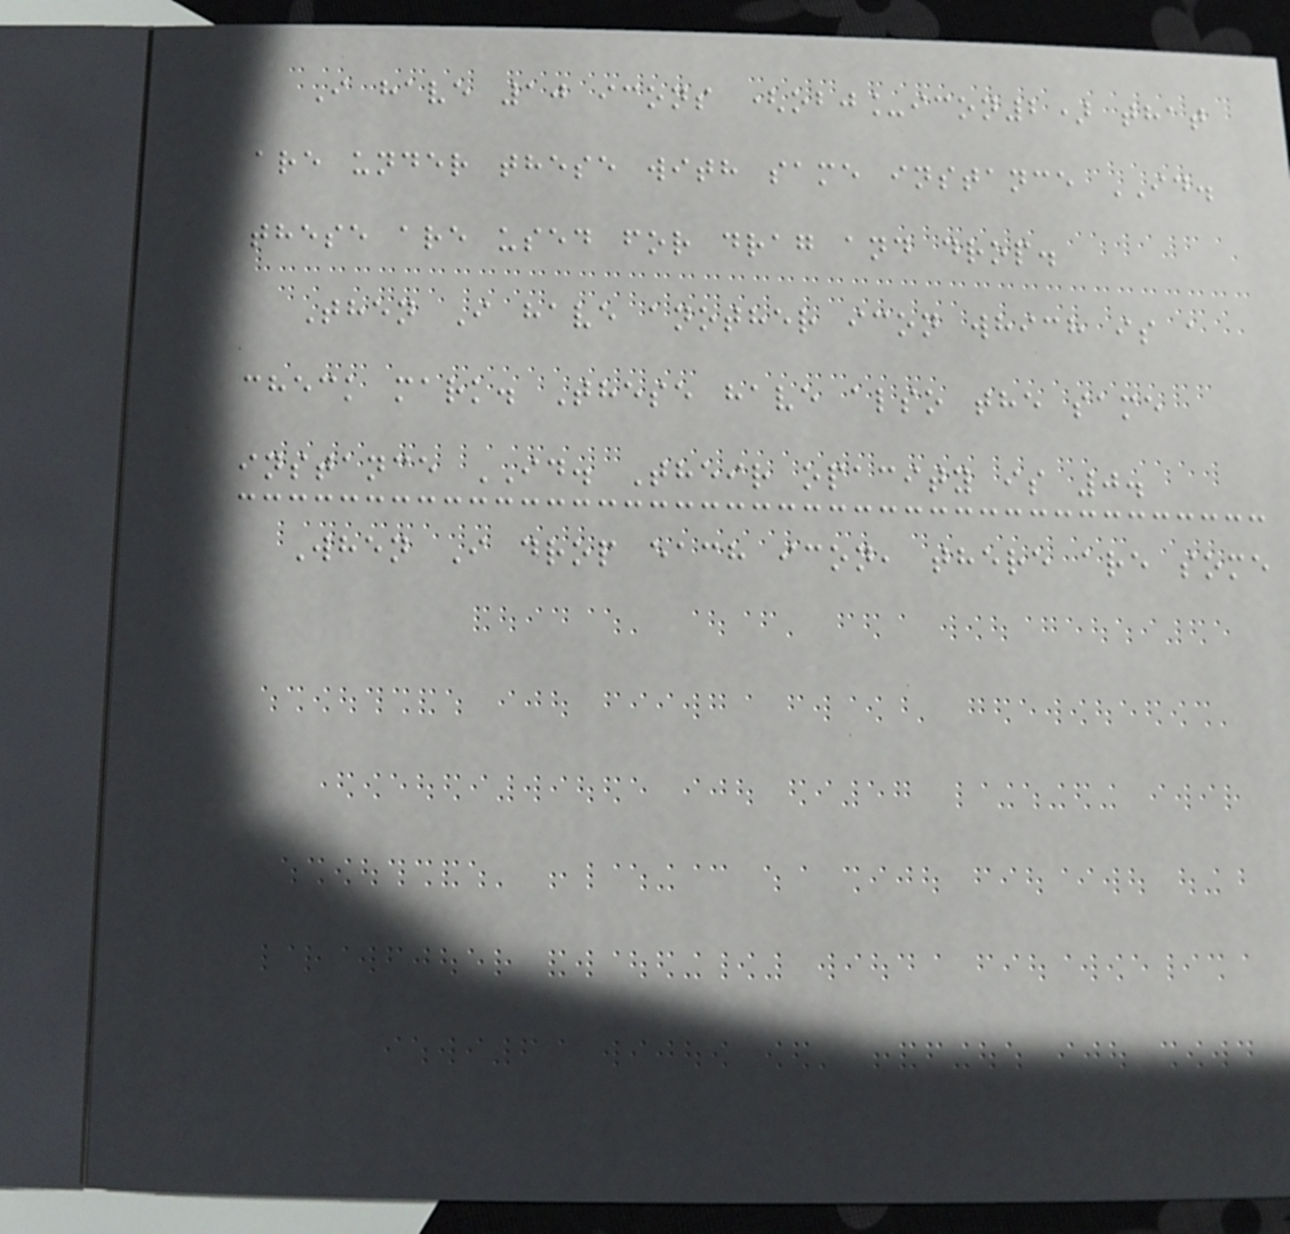I have 10 icons (obj_icon2) that
are under these with same instance ID.
these are used for drag and drop.
Then I have another icon which is a
check mark. These have also the same
instance ID. Their opacity is 0.
When I drop each icon, there are some
